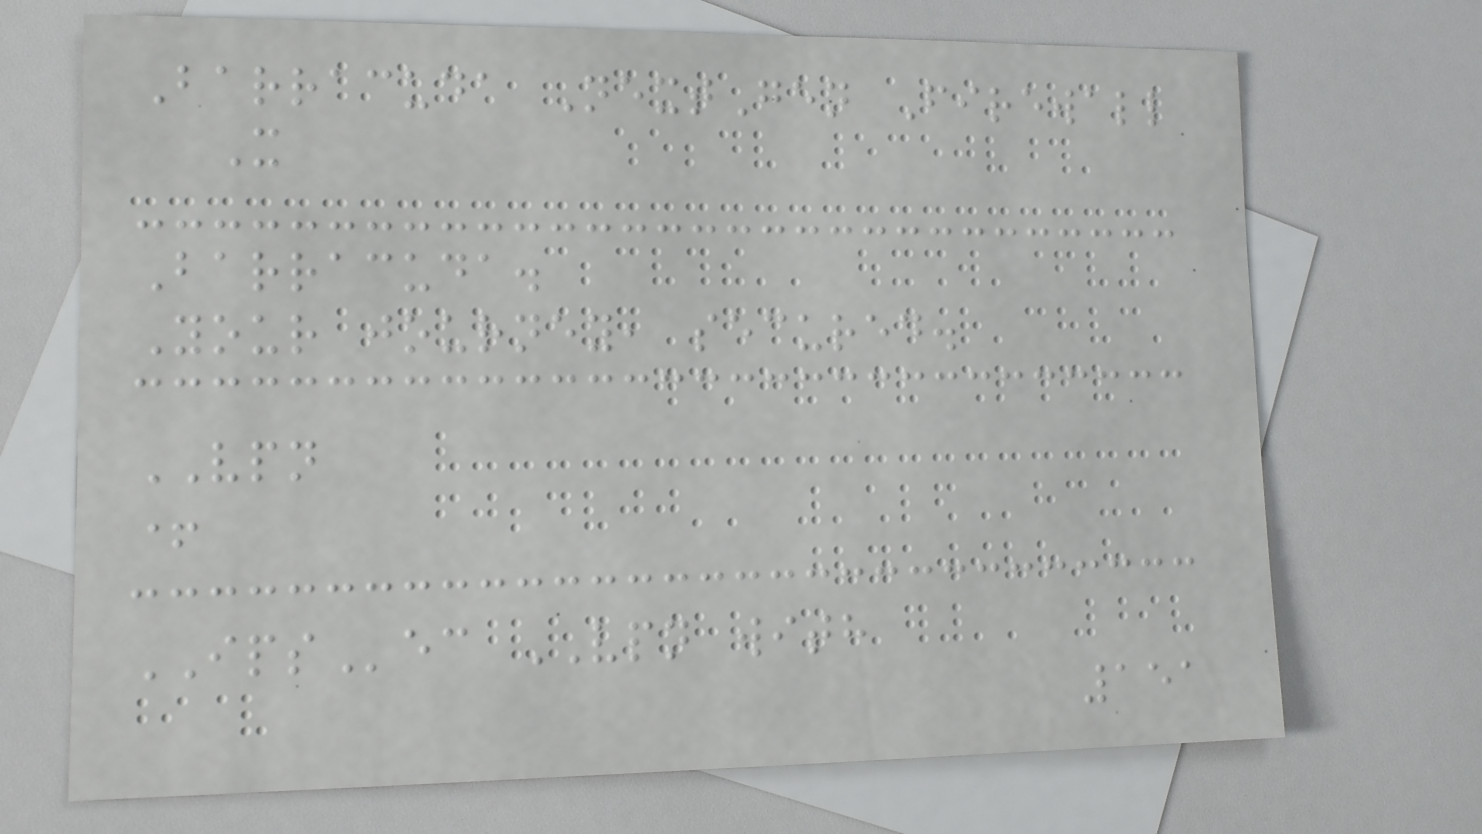Barracuda NextGen Firewall
X
Barracuda.
Your journey, secured.
VPN
+
IPSec VPN with
151
